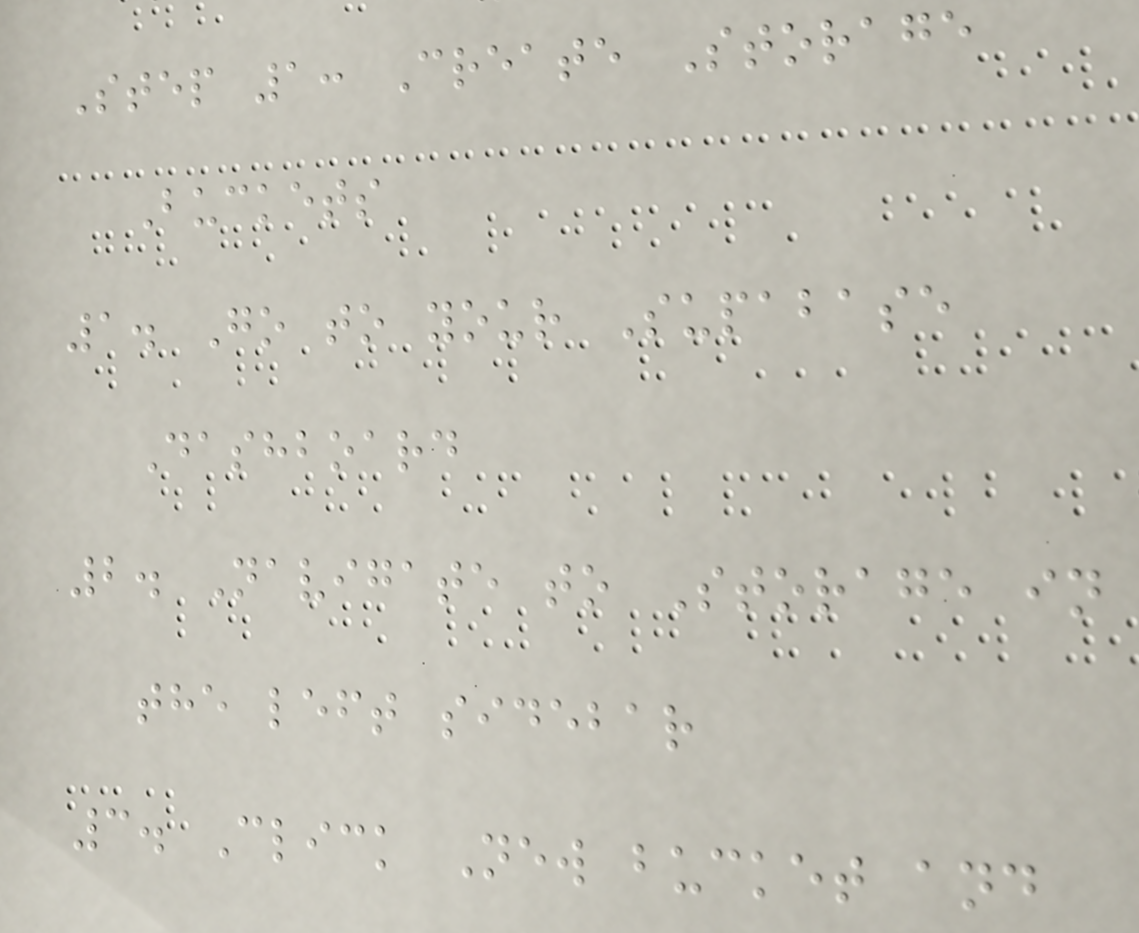Step 1: Create Storage
Buckets
1. Go to your Supabase
Dashboard
2. Navigate to Storage in
the left sidebar
3. Click New bucket and
